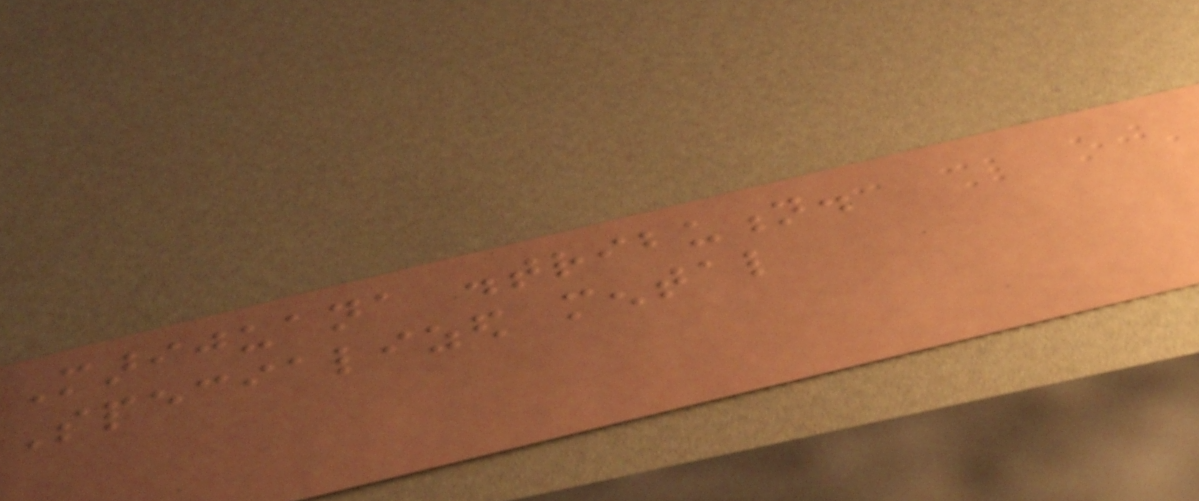Marijuana distribution.
Specialized mental
